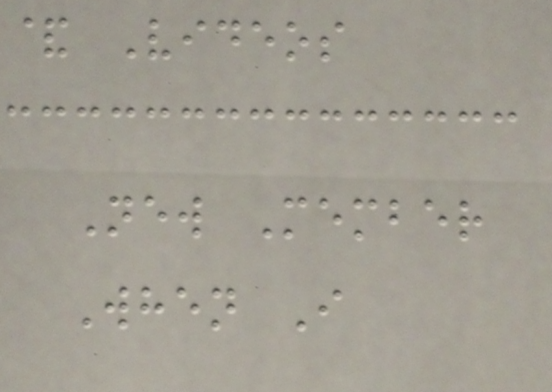& Videos
New Member
When I
